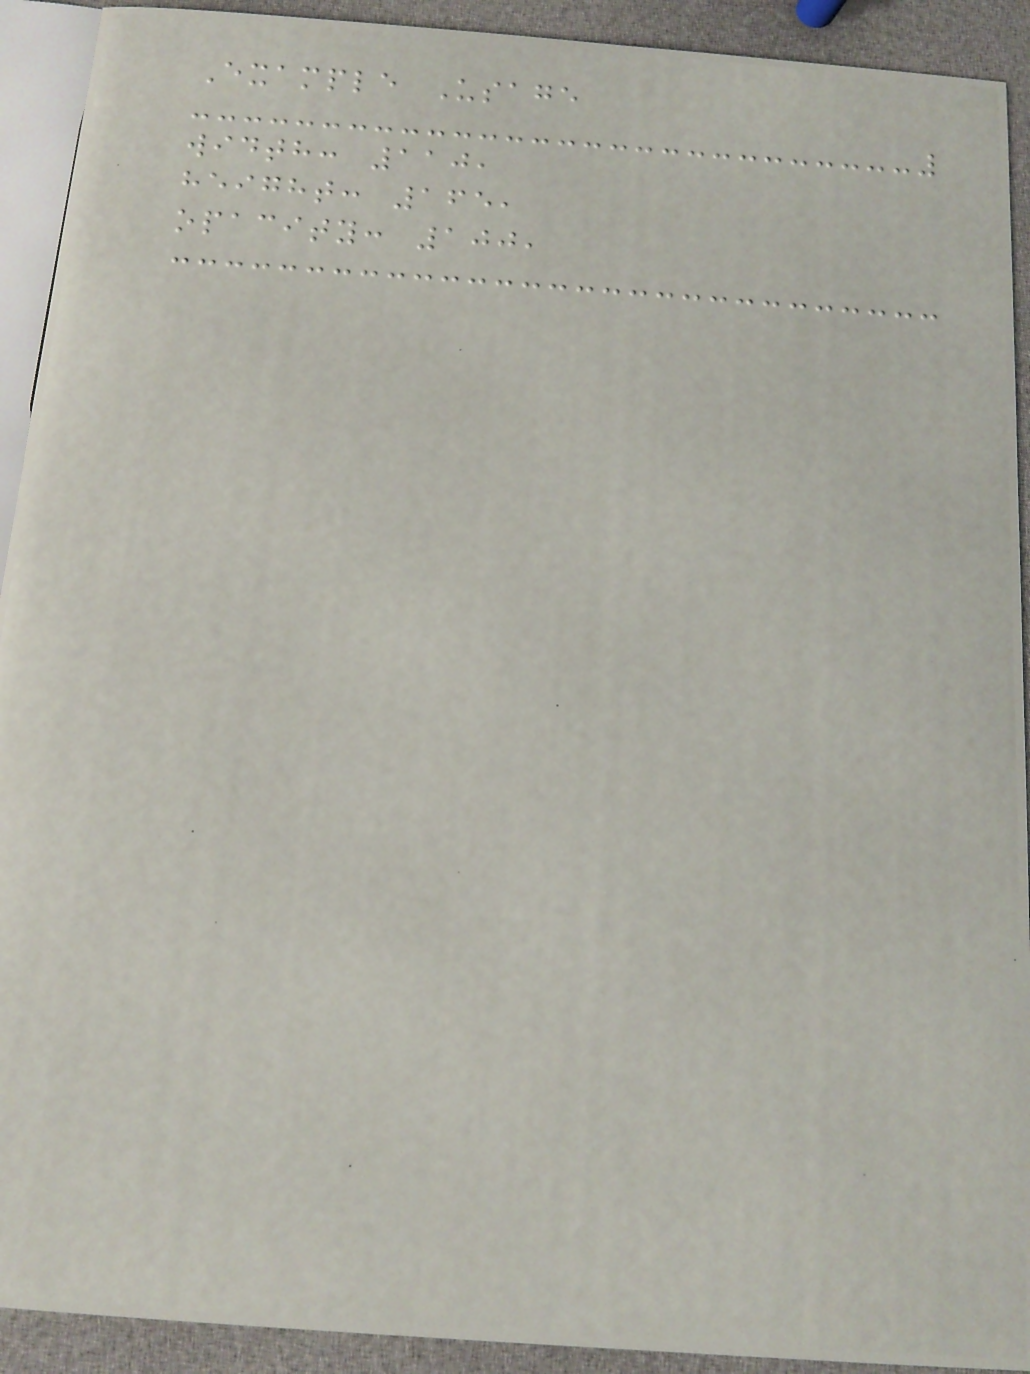Example Usage
width: 110,
height: 165,
opacity: 100,
